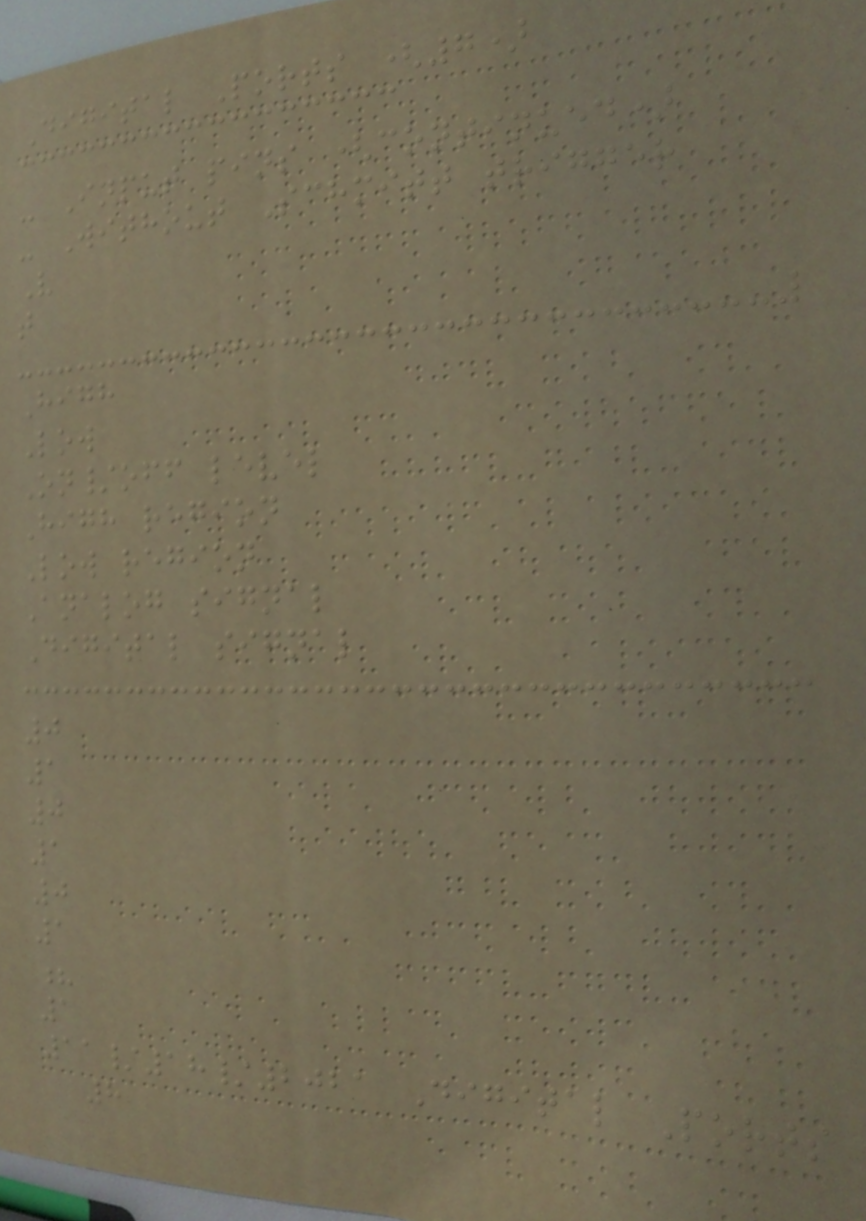Digital Ports (7)
- Input pins (continued)
- Without Schmitt trigger
V
t
High
Low
On/off level
High region
Low region
Analog signal
Digital signal
0
1
0
1
0
1
?
1
11/18/2021 Digital Ports
8
